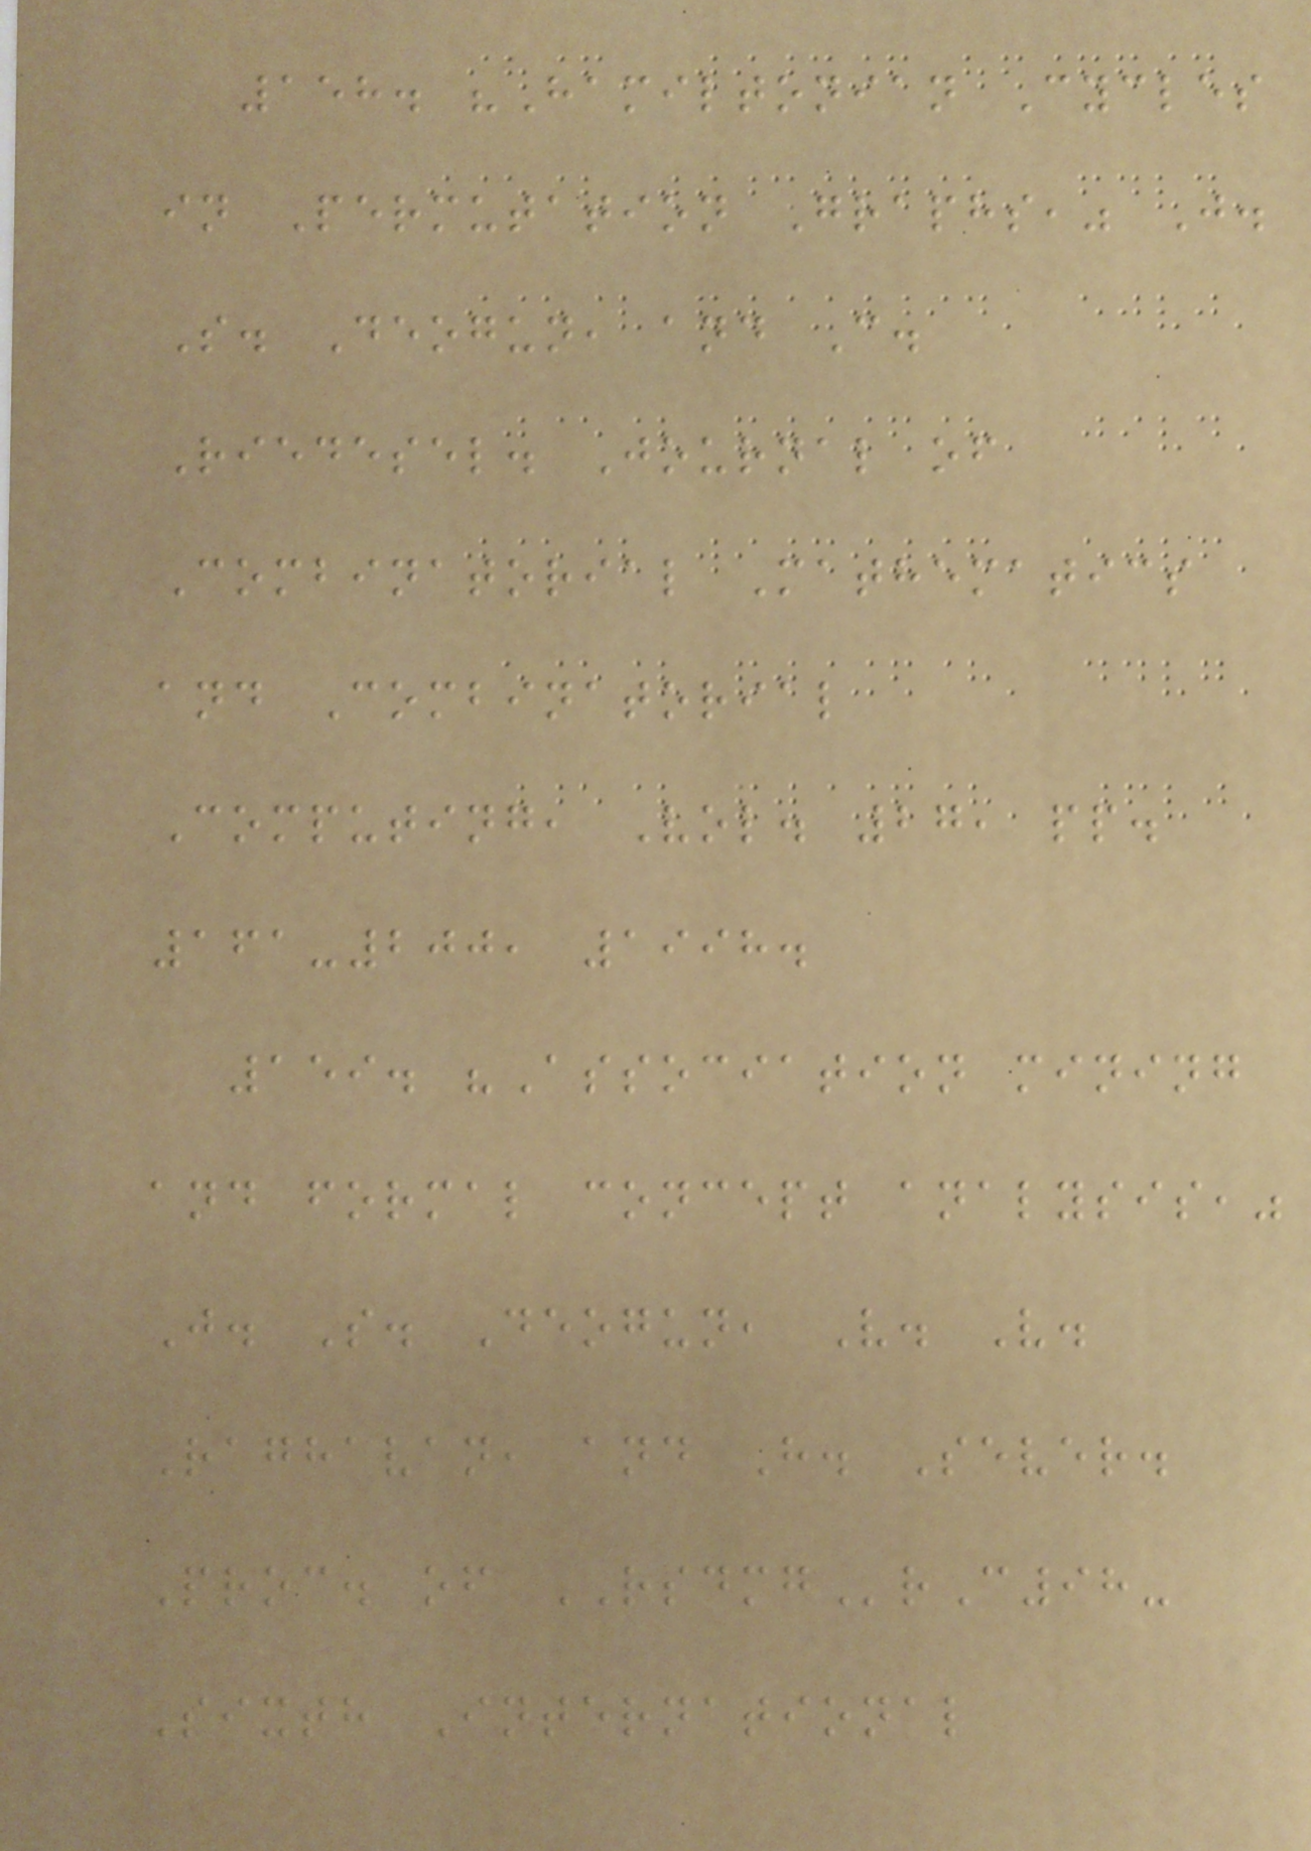158. "Hamiltonian Cycles
in Permutation Graphs," J.
S. Deogun, and C.
Riedesel. Journal of
Combinatorial Mathematics
and Combinatorial
Computing, Vol. 27, pp.
161-200, 1998.
159. "Association mining
and formal concept analysis,"
J. S. Deogun, V. V.
Raghavan, and H. Sever.
Proc. of RSDMGrC98-
Sixth International
